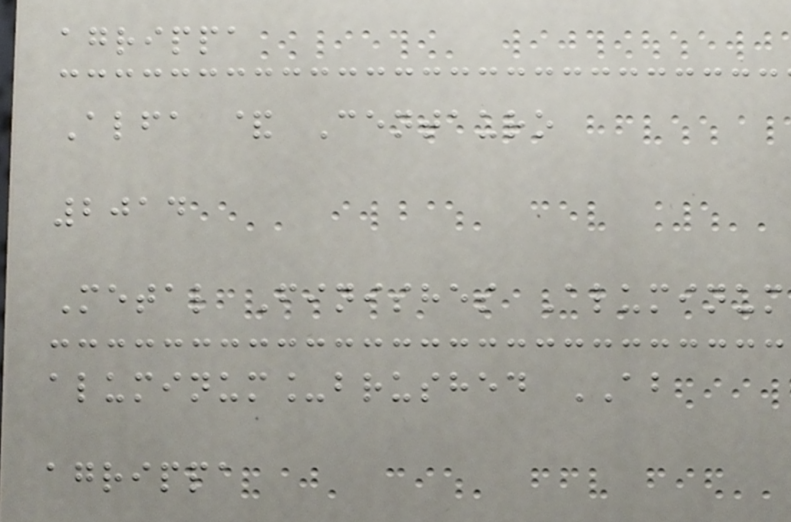agrippa
Alfa & Centauro
2014
Metal Finishes Aluminum
aluminum_brushed AB
agrippa
